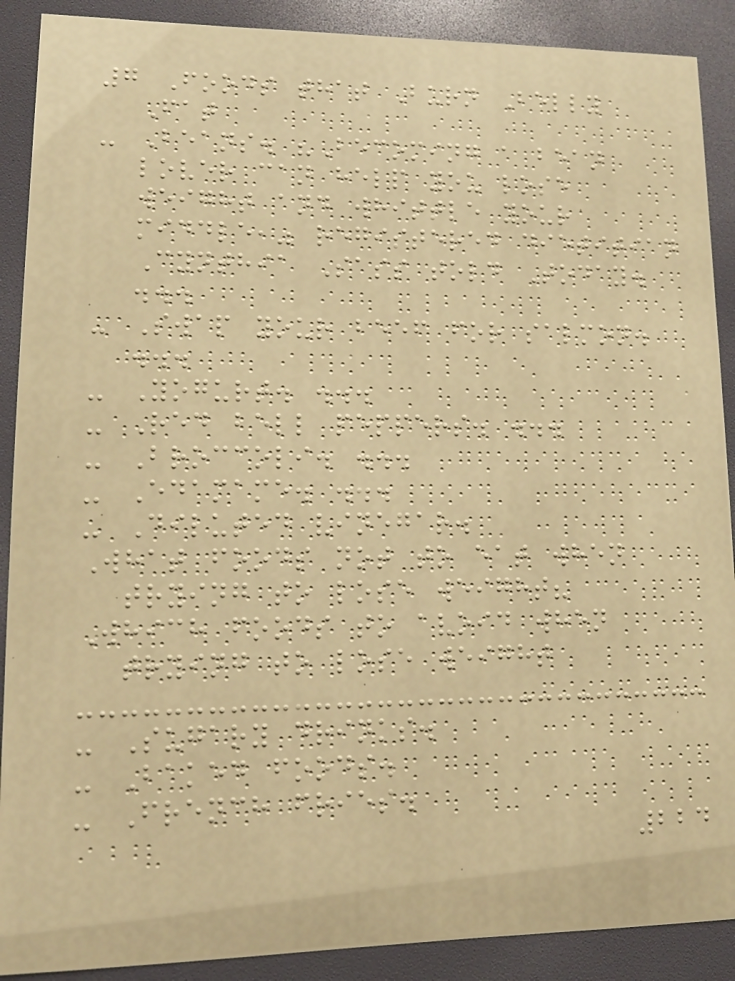7 Foods that Burn Belly
Fat
- Beans. "Becoming a bean
lover can help you lose
weight and whittle your
middle," registered dietitian
Cynthia Sass told Today.
...
- Swap your beef for salmon.
...
- Yogurt. ...
- Red bell peppers. ...
- Broccoli. ...
- Edamame. ...
- Diluted vinegar.
What foods not to eat when
trying to lose weight?
Which foods to avoid when
trying to lose weight
- Sugary drinks.
- Baked foods.
- French fries.
224
